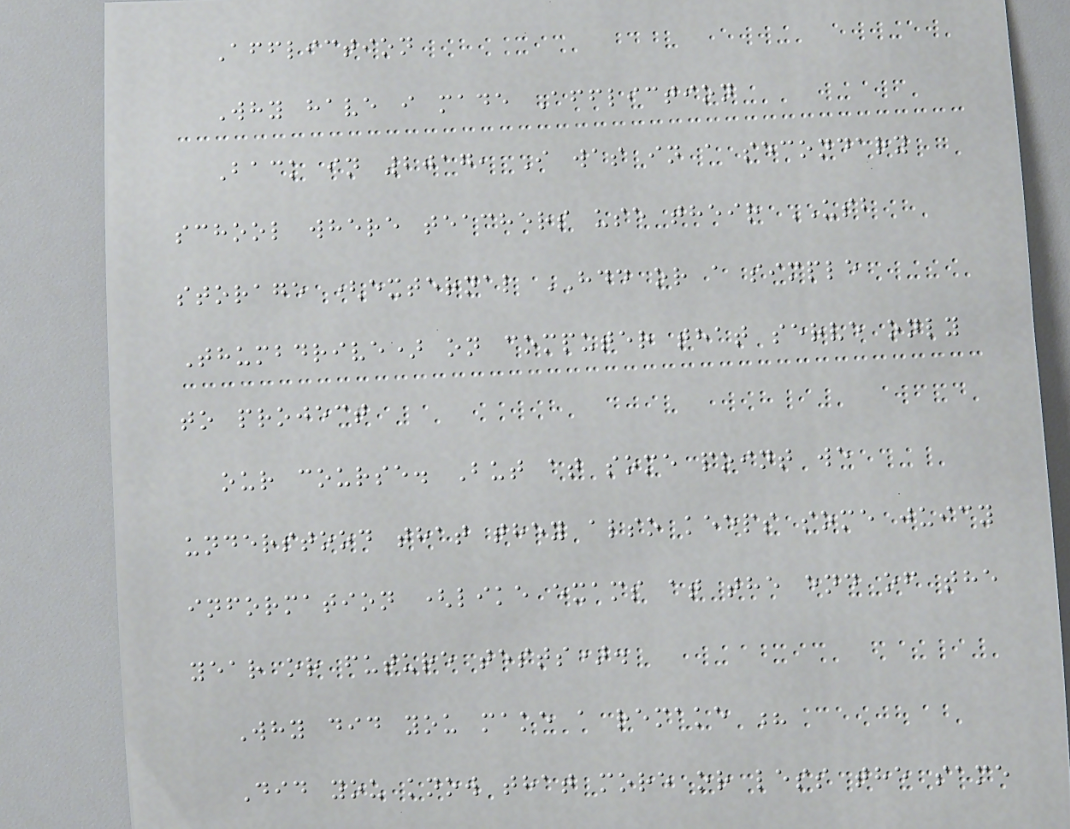Affliction
Why have i made Affliction
Back in 2017, I was in a secondary
school where teachers use their USB
storage (external HDD or a simple
Thumbdrive) on computer that serve only
to project
our course. But at some point we
understood that they also keeps some juicy
information (like exams at the end of the
year or future tests).
Why did you make a remake ?
Did you know that more or less the same
